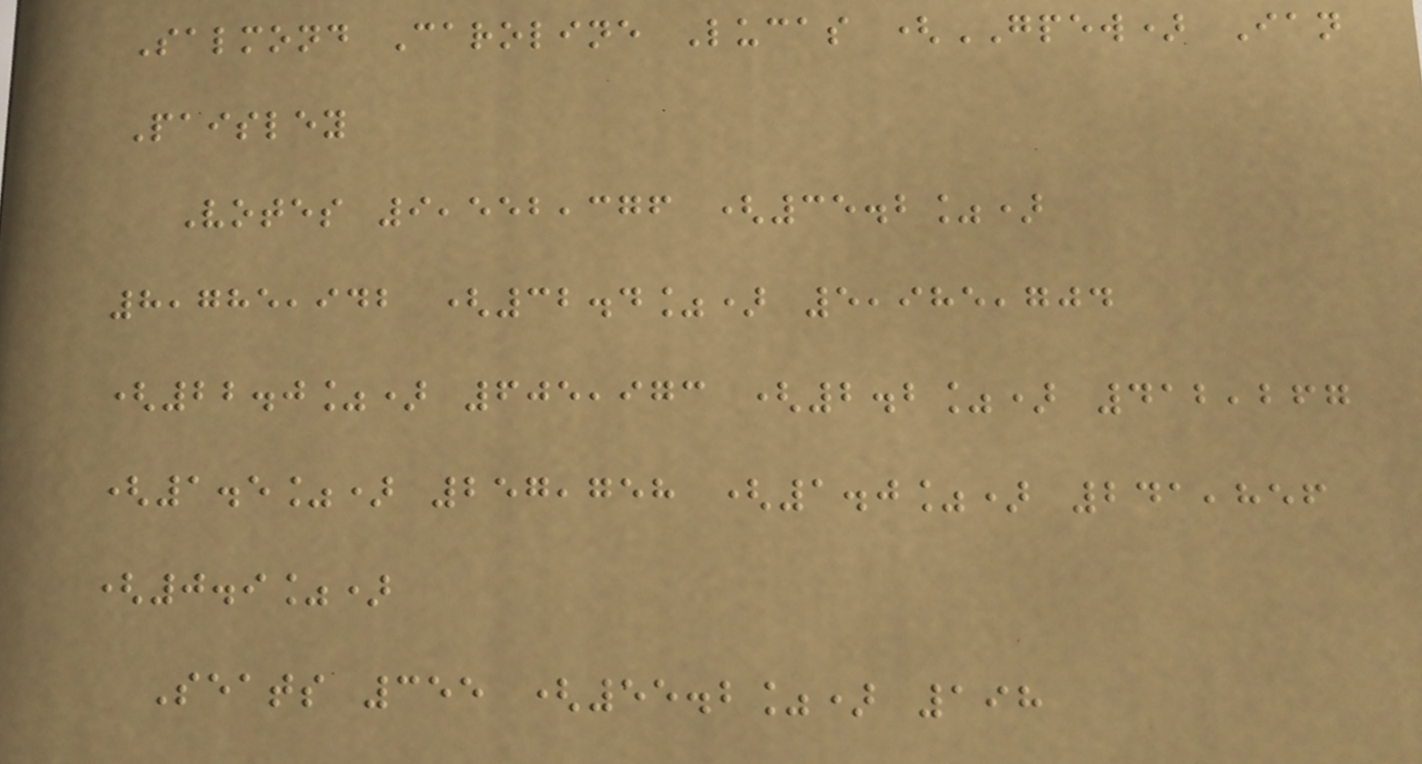Salmond Caroline Lucas (GPEW) Ian
Paisley
Votes 9,552,376 (35.2%)
8,785,942 (32.4%) 5,985,704
(22.0%) 605,973 (2.2%) 412,267
(1.5%) 257,758 (1.0%) 241,856
(0.9%)
Seats 355 (55.2%) 198
